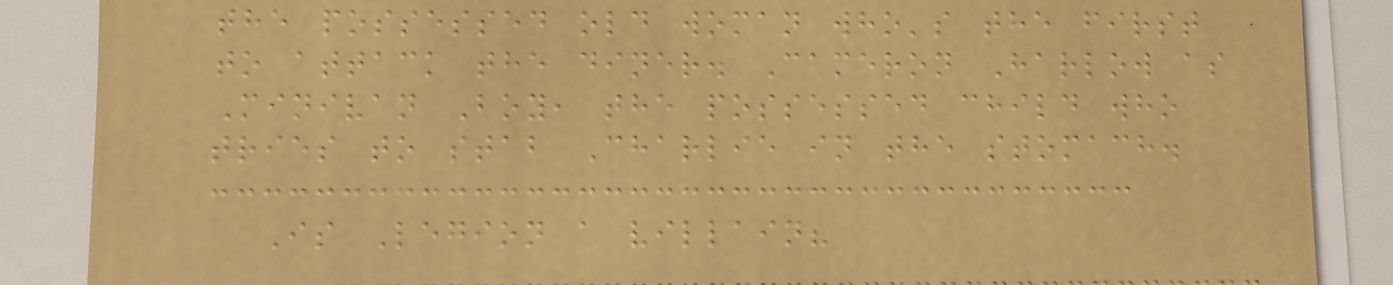the possessed old woman who's the first
to attack the diner. Cameron Harlow as
Minivan Boy, the possessed child who
tries to stab Charlie in the stomach.
Is Legion a villain?
